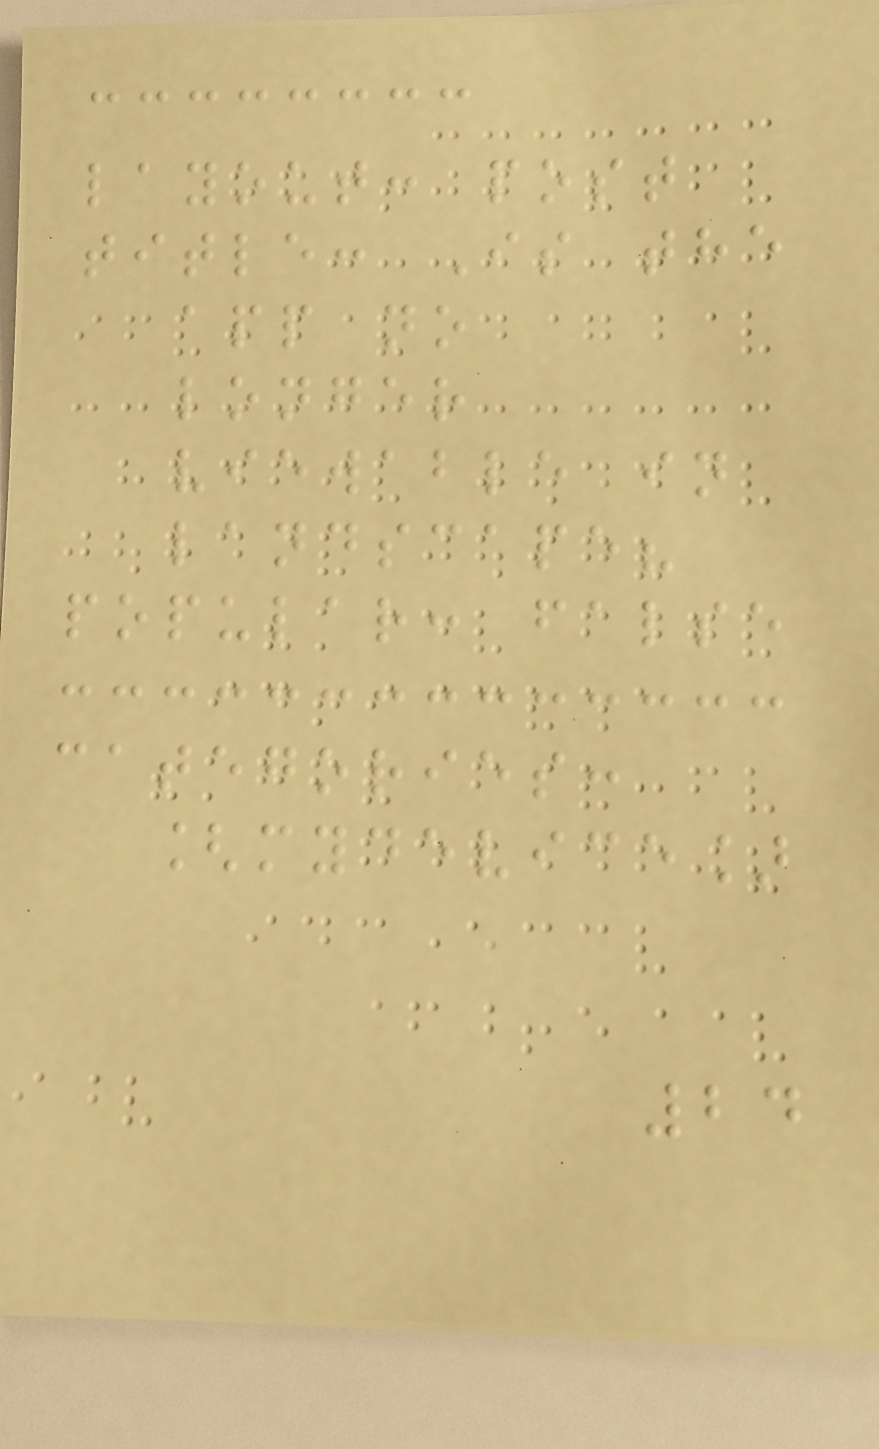layout: post
title: Is the
app no
longer
viewable in
landscape?
popular: false
categories:
[mydevice]
24
